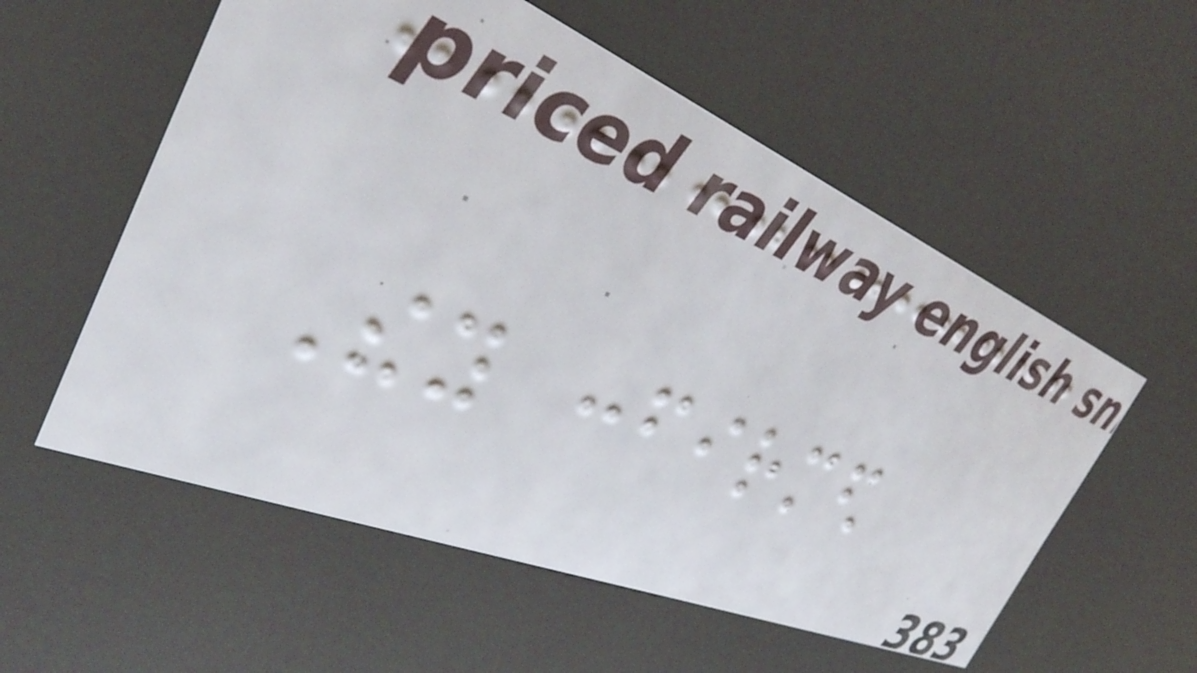They confirmed
